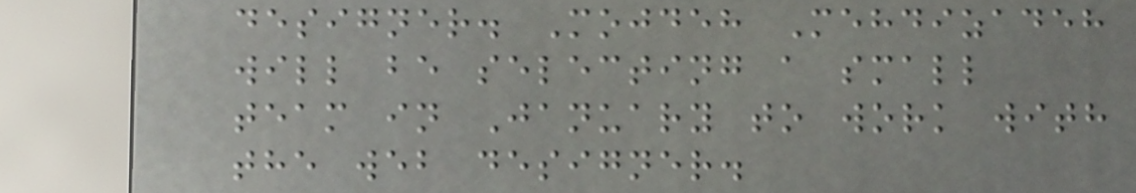designer. Mojdeh Mehdizadeh
will be selecting a small
team in January to work with
the web designer.
